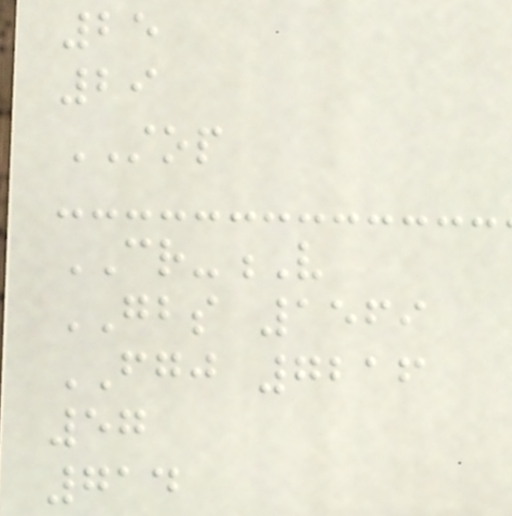25
29
STOP
CR-V
GBS 1569
FGJ 7216
57
714
